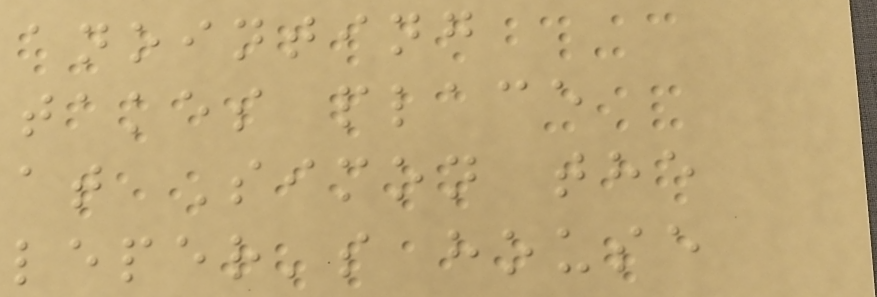anointing
takes place
at Simon the
leper's house
